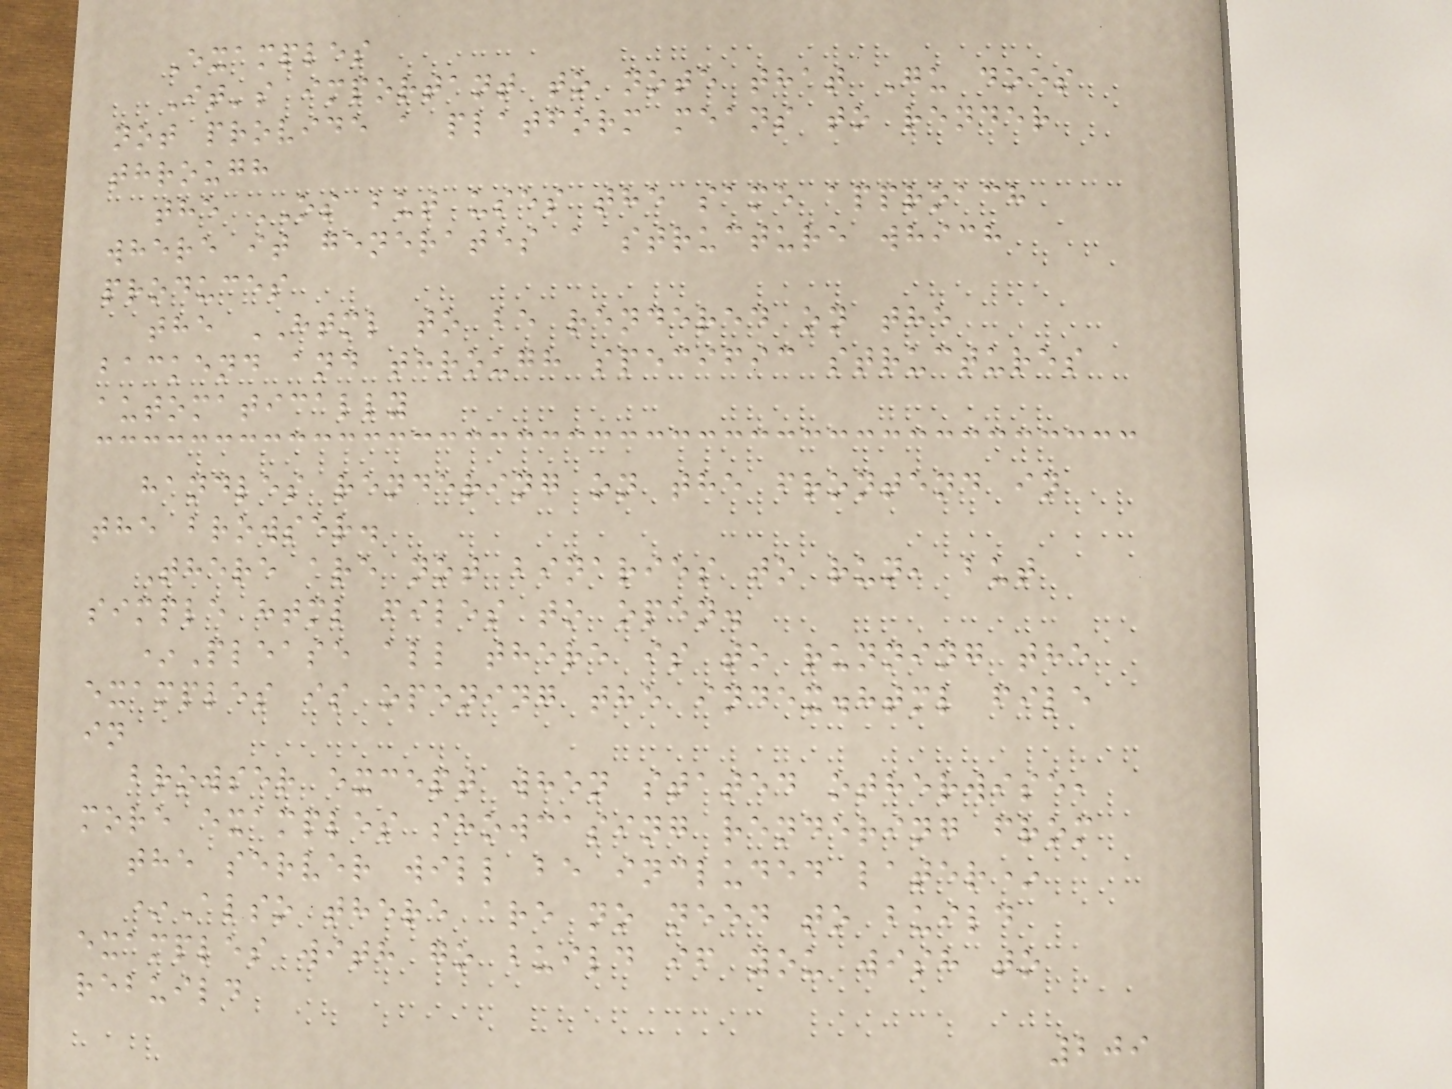Examples
It's important to note that Gu does
not provide a platform means to render
through
the OS but uses the same approach
where it generates a structure which
produces
the HTML to be rendered on the
backend and through specific structures
automatically
handles rendering on the frontend in
the browser.
There are not binaries to run, but
simple html files to open.
*Please all there is to running the
examples is opening the index.html file
in
browser except when stated otherwise,
more examples showcasing rendering from
the server will be included later*
*Also there are no need to build
examples with go build if you wish to
rebuild
209
